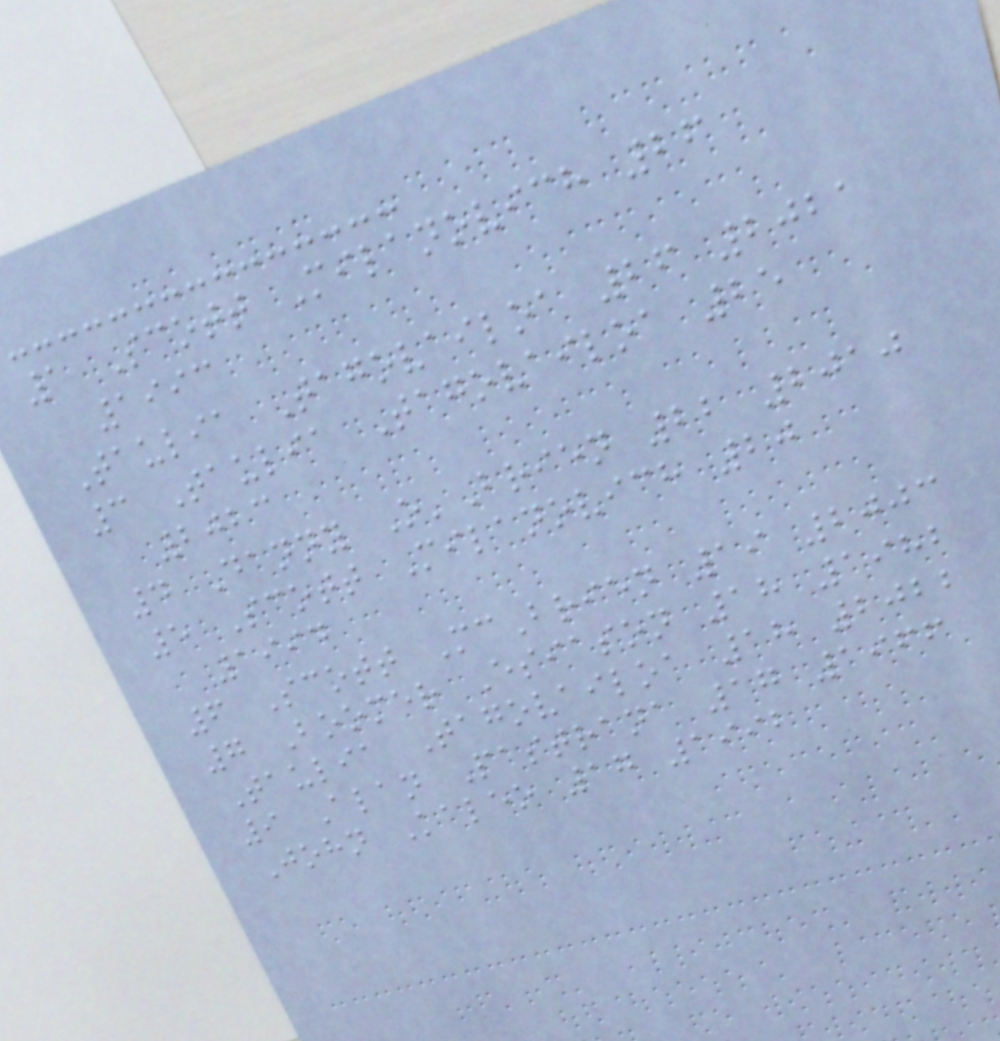1 Scott Milanovich 26
1993
Taulia Tagovailoa 26 2021
3 Taulia Tagovailoa 25
2023
4 Danny O'Brien 22 2010
5 Scott Milanovich 20
1994
6 Scott McBrien 19 2003
7 Boomer Esiason 18 1982
Taulia Tagovailoa 18 2022
9 Alan Pastrana 17 1966
John Kaleo 17 1992
